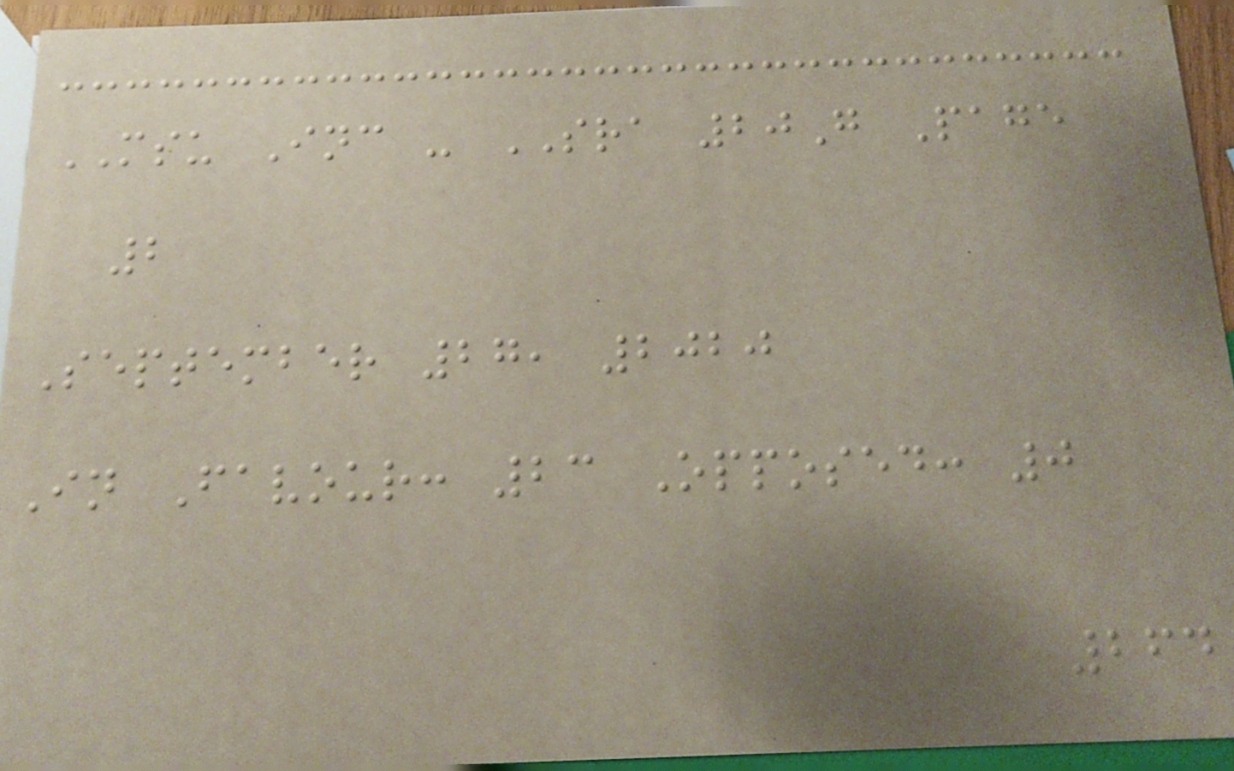MSU Inc - SRA 20G Page
2
September 27, 2020
In Favour: 23 Opposed: 0
264
